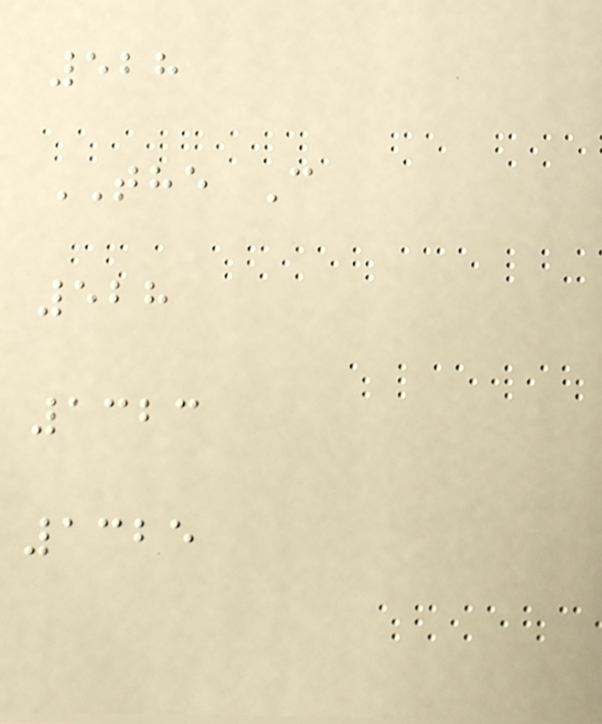528
THE C
528
1323
1325
